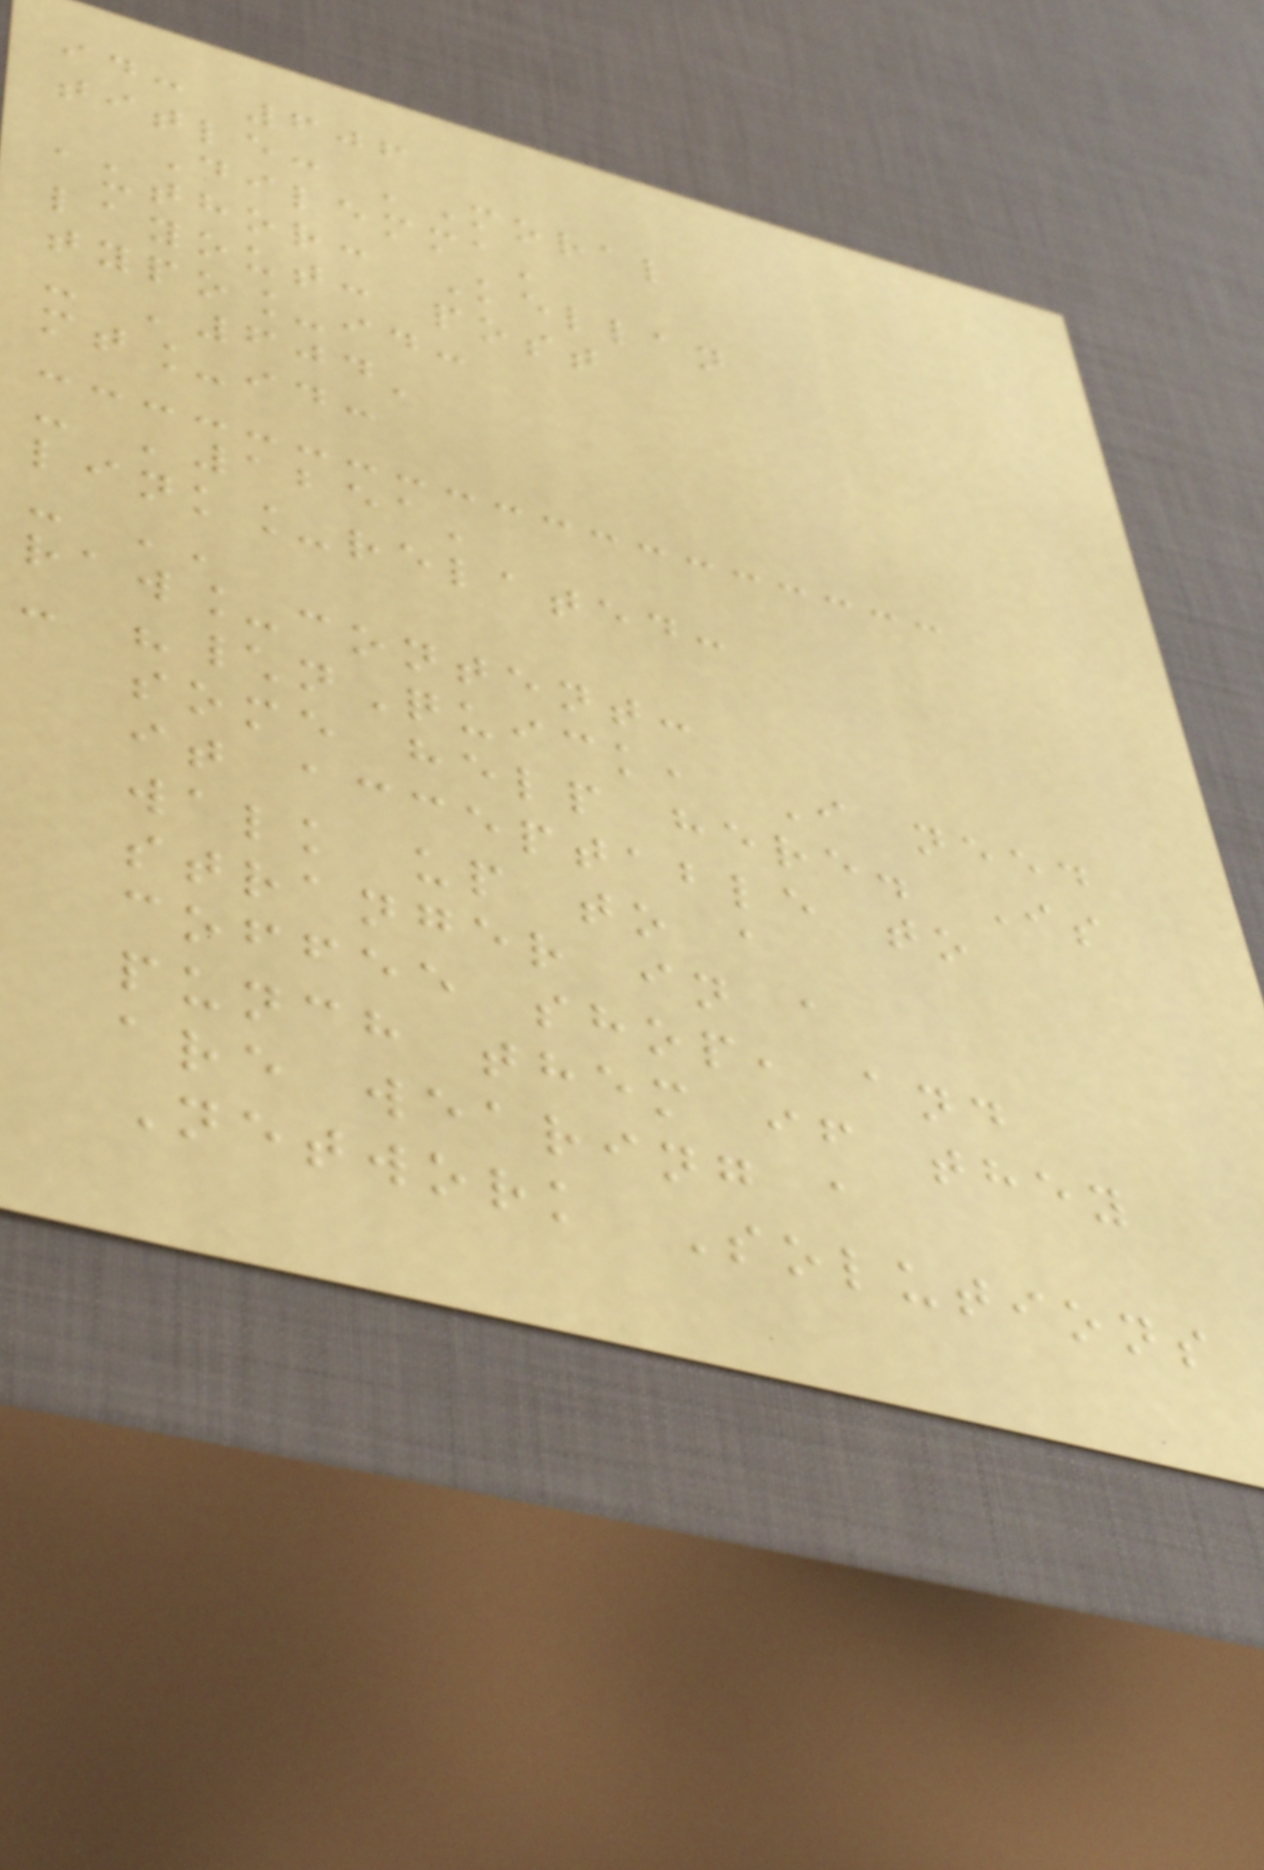id: 606
title: 'Moral
Dilemma'
author: Kellan
layout: post
typo_id:
- '604'
mt_id:
- '1251'
link_related:
- ''
raw_content:
- "\nQuick, I need
some help here. Is
it acceptable to
walk up to a
stranger in a
coffee shop, and
punch them if they
are wearing a
Network Solutions
